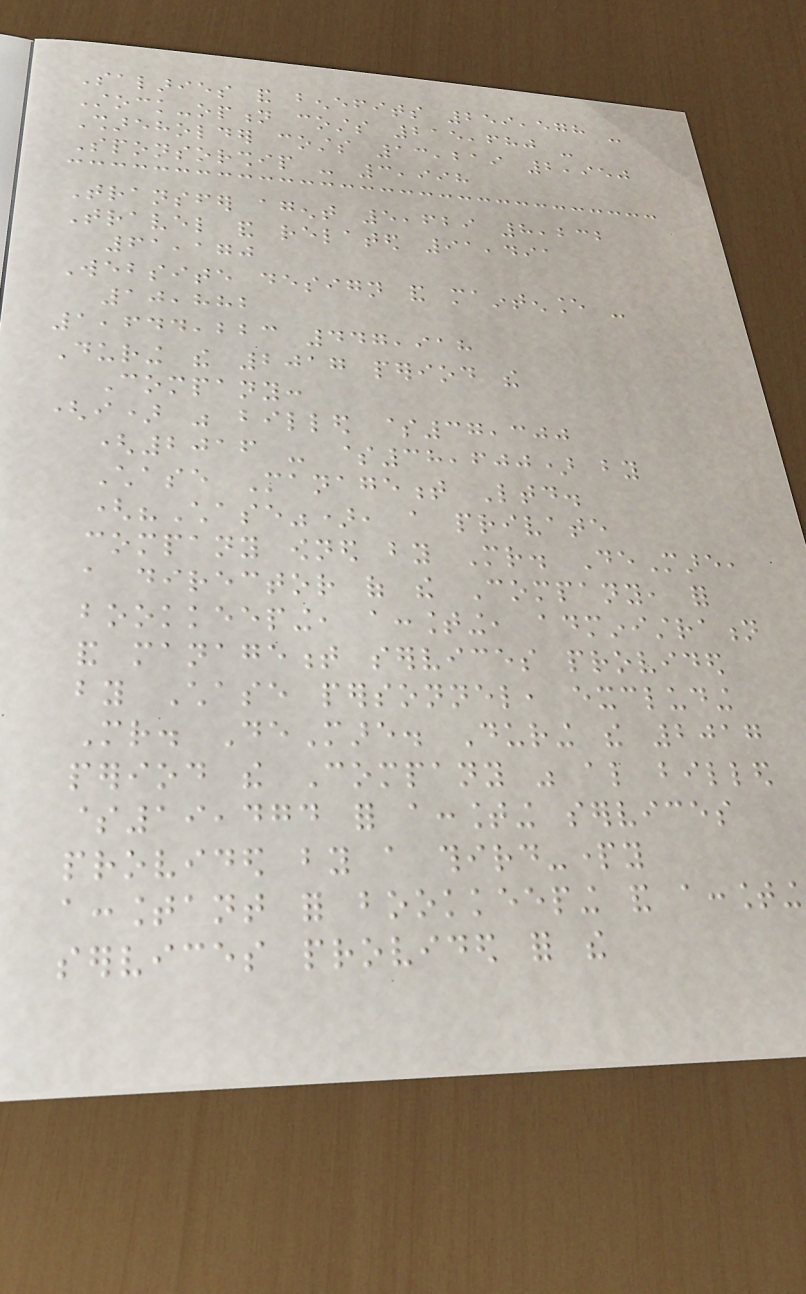Salaries and benefits 259,578 -
Stock-option costs 215,680 -
Shareholder costs 13,219 2,950
Sponsorship - 3,998
Transfer agent 5,629 8,232
Travel and related 91,491
61,170
Website design and maintenance -
10,882
1,644,223 447,918
During the 2017 period the
Company:
(i) was billed $37,300
(2016 - $38,600) by
Chase Management Ltd.
("Chase"), a private
company owned by Mr. DeMare,
a director of the Company, for
bookkeeping, accounting, administration
and management services provided
by Chase personnel, excluding
Mr. DeMare. During the 2017
period the Company was also billed
$19,474 for accounting services
provided by a third-party
accountant for bookkeeping and accounting
services provided for the
